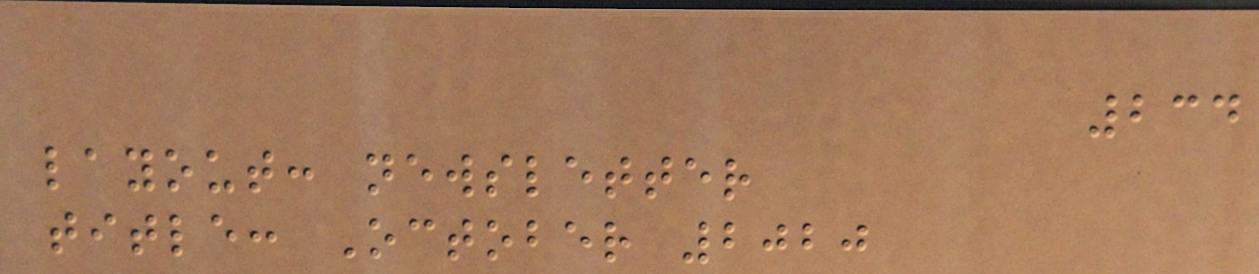234
layout: newsletter
title: October 2020
